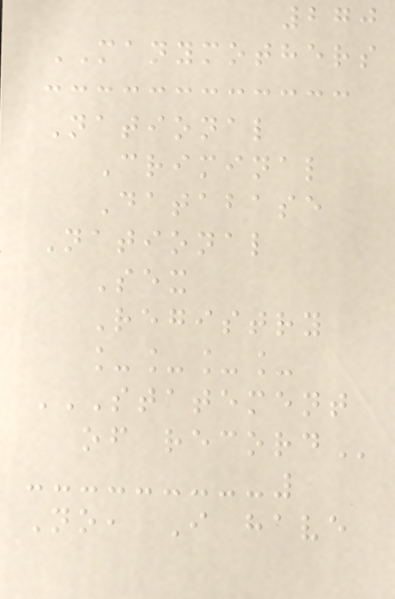270
MANYMOTHERS
National
Criminal
Database
National
Sex
Registry
____
STATEMENT
OF RECORD
No, I have
